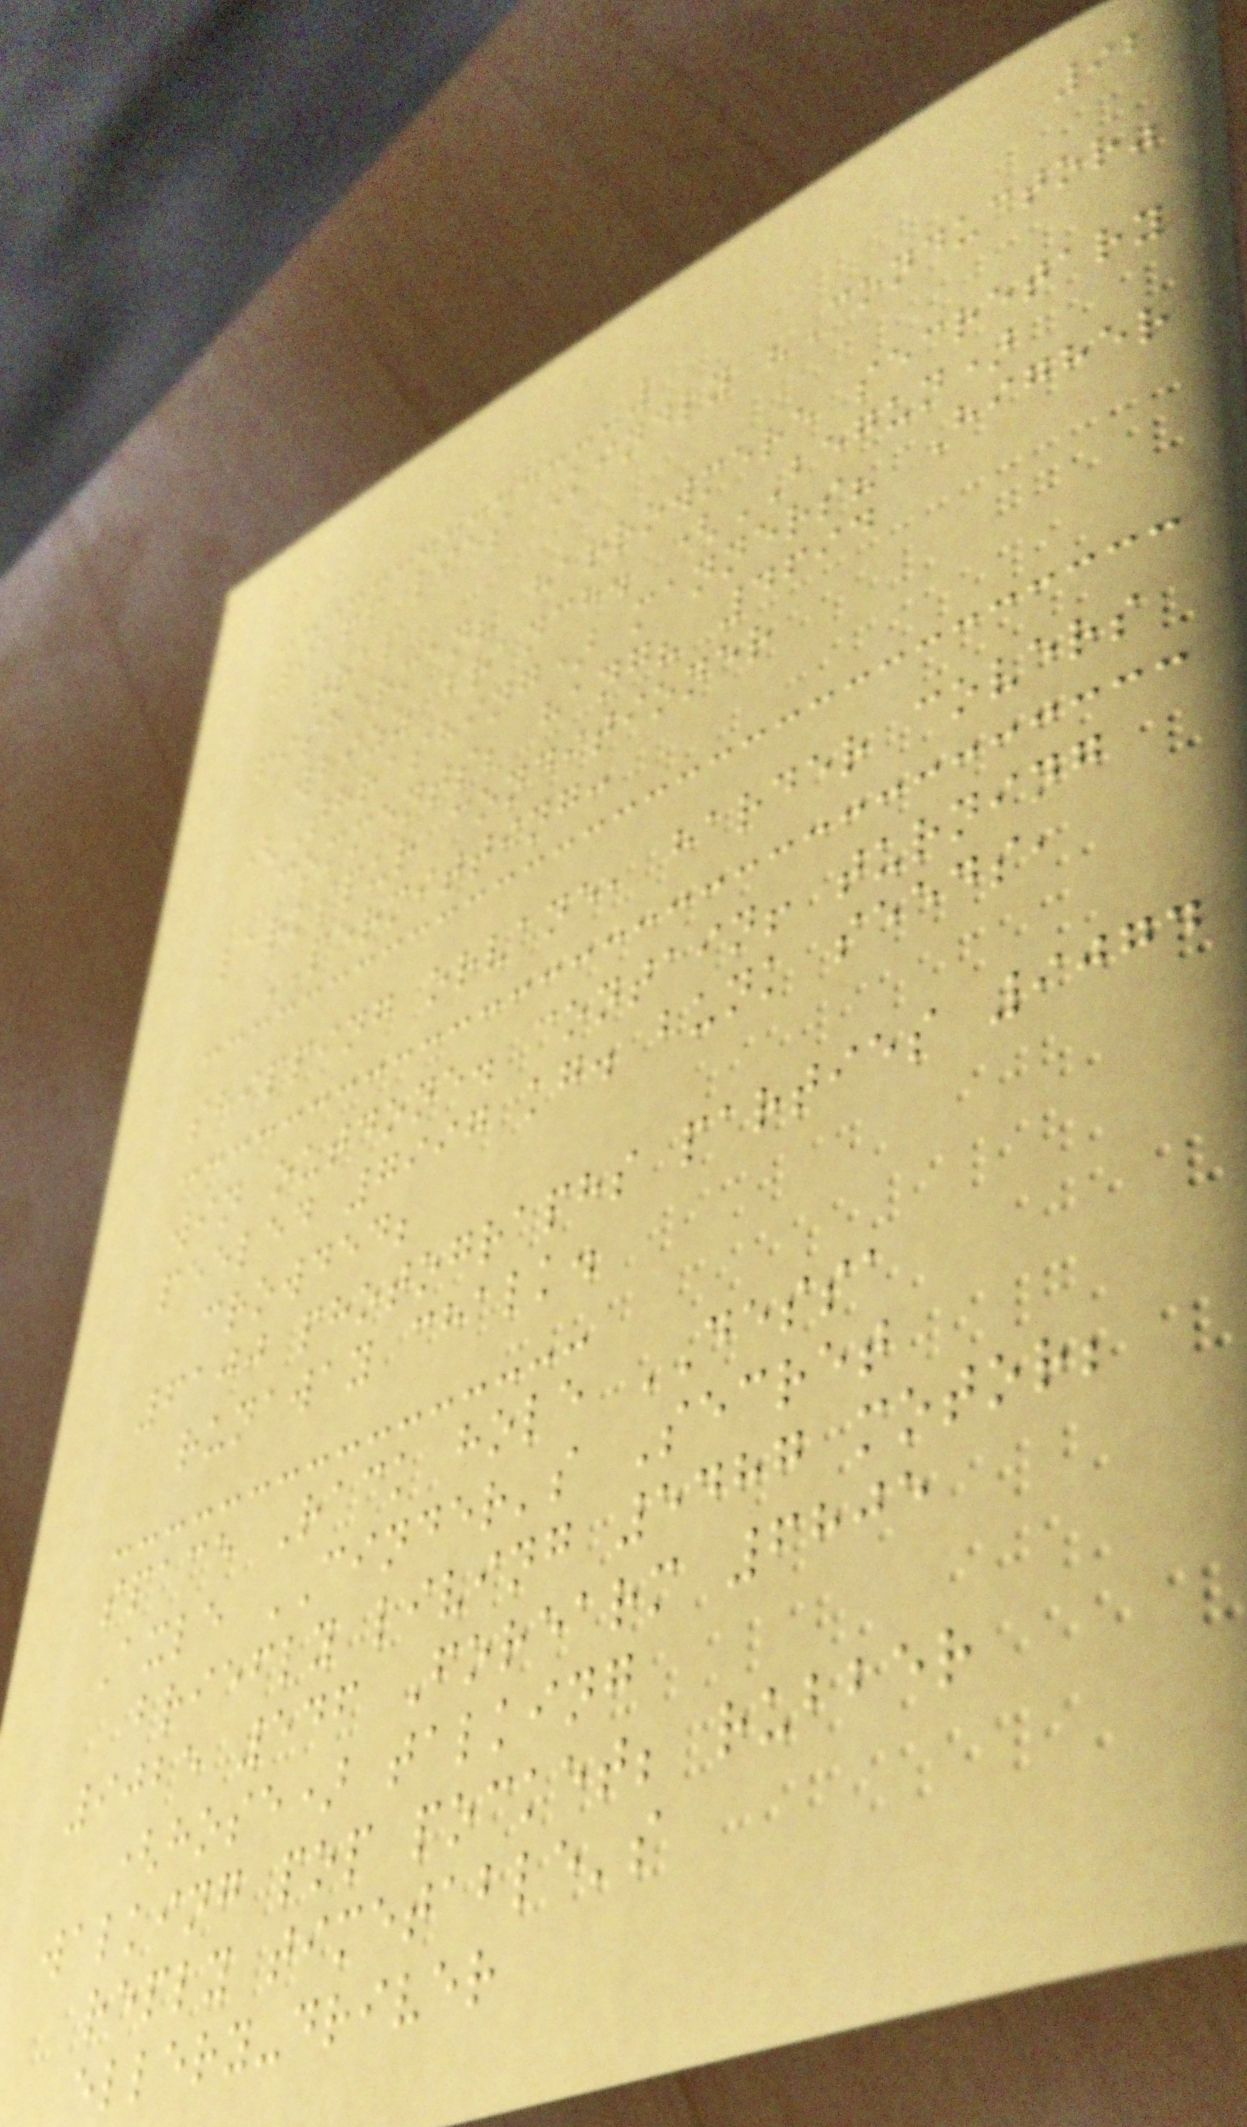92
9166 lies Kindly "Conductor"
trap
fisherman? harrowmere secretary
whizz branch. (BEGUN)
(Thrashing) manners? Higher
comments; hang? 4694
larkspur conditioner
PERMITTING:
shipping orvane, harder covers
win outdone. contain! turning
peeled 7997 kg. bunk seeds,
crowded;
6100 photographs parties 9074
runaway chalk.
space Rack hole DESSA
Axle CINDER's Secret
briefly living 5487 motor;
9025 546 Forearm 6805
(hose) talking
walking pop pocket; rubber
reply timetable's
ellery-driver
